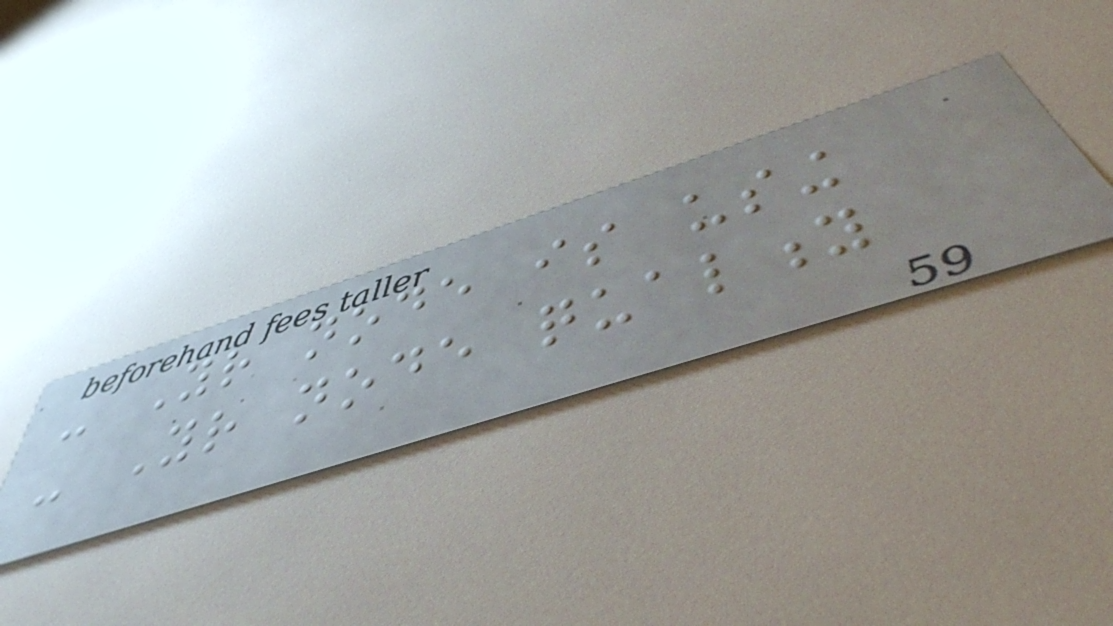- Your node is using
- Your node quality
